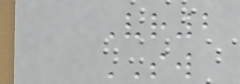Vr2
SW
